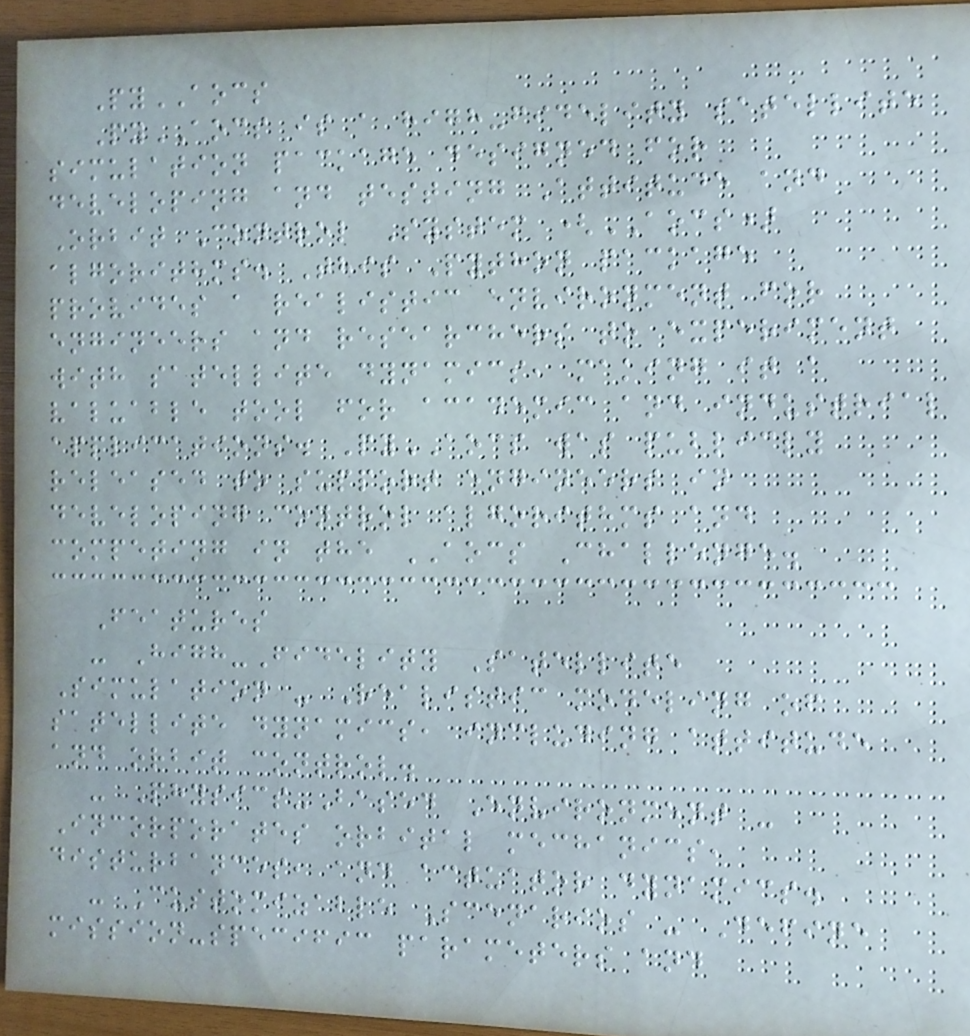PyAOCS
PyAOCS is a high-fidelity satellite
simulation package designed for
developing and testing Attitude and
Orbit Control System (AOCS)
algorithms. This Python package
provides a realistic environment for
engineers and researchers to experiment
with satellite dynamics, making it a
valuable tool for academic and industrial
applications. PyAOCS was publicly
released to support engineers in
developing control algorithms and
competing in the AOCS Challenge.
Features
- High-Fidelity Satellite
Simulation - Realistic modeling of
satellite dynamics, including attitude
and orbit control.
- Physics-Based Environment -
Incorporates orbital mechanics,
disturbances, and actuator dynamics.
- Customizable Scenarios - Define
mission-specific parameters and
